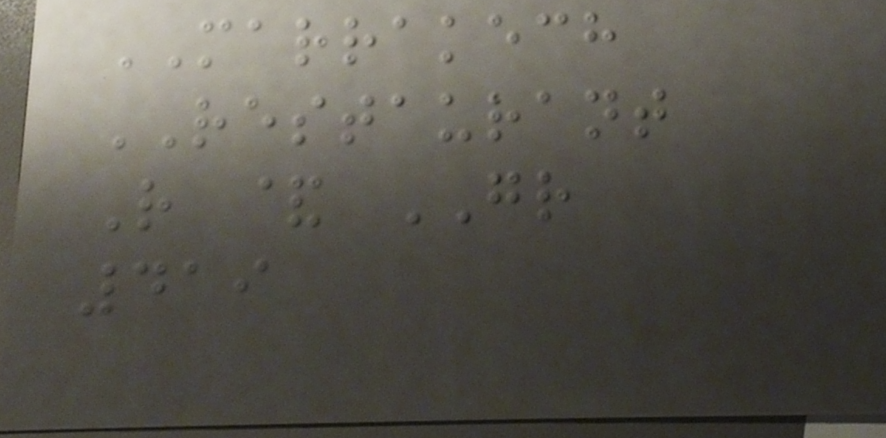MARRAKECH
RESTAURANT
R & GR
419
